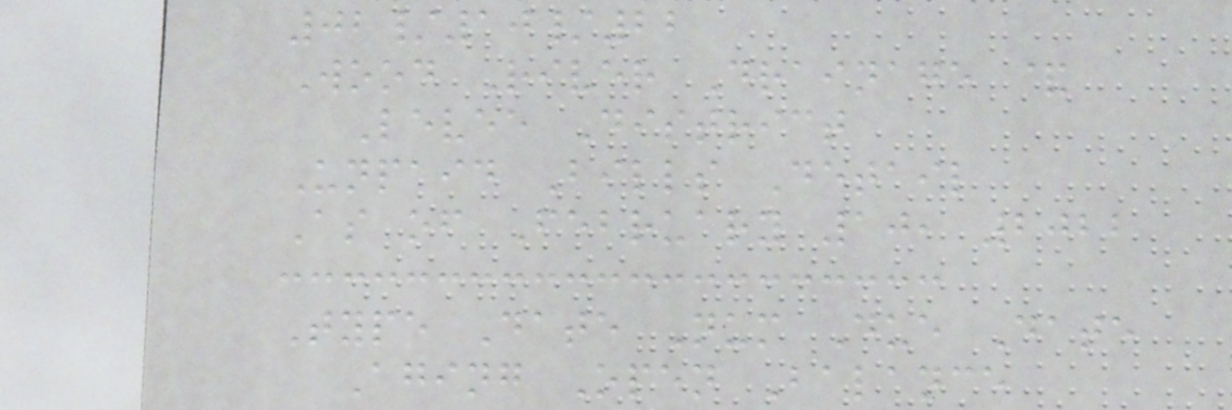02/10/22
Wood River Drainage &
Levee District
Unpaid Bills Detail
As of February 10, 2022
Type Date Num Due Date
Aging Open Balance
